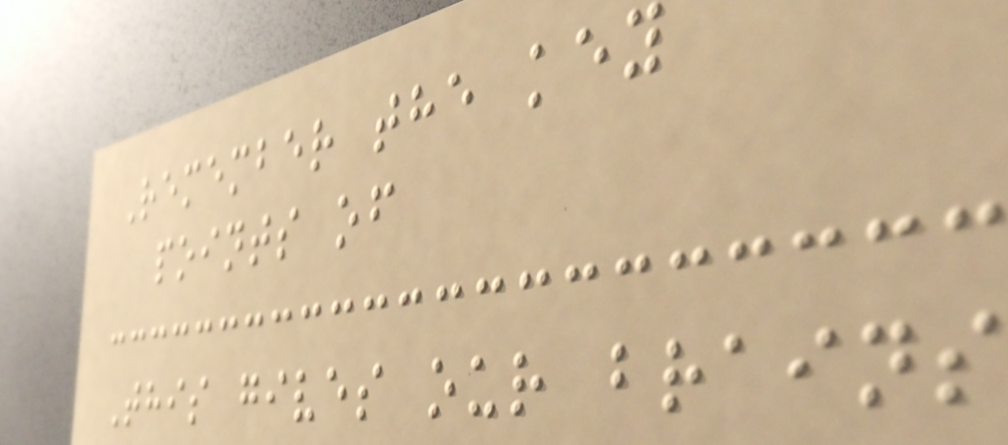Remember the key
points of
This gives our brains
